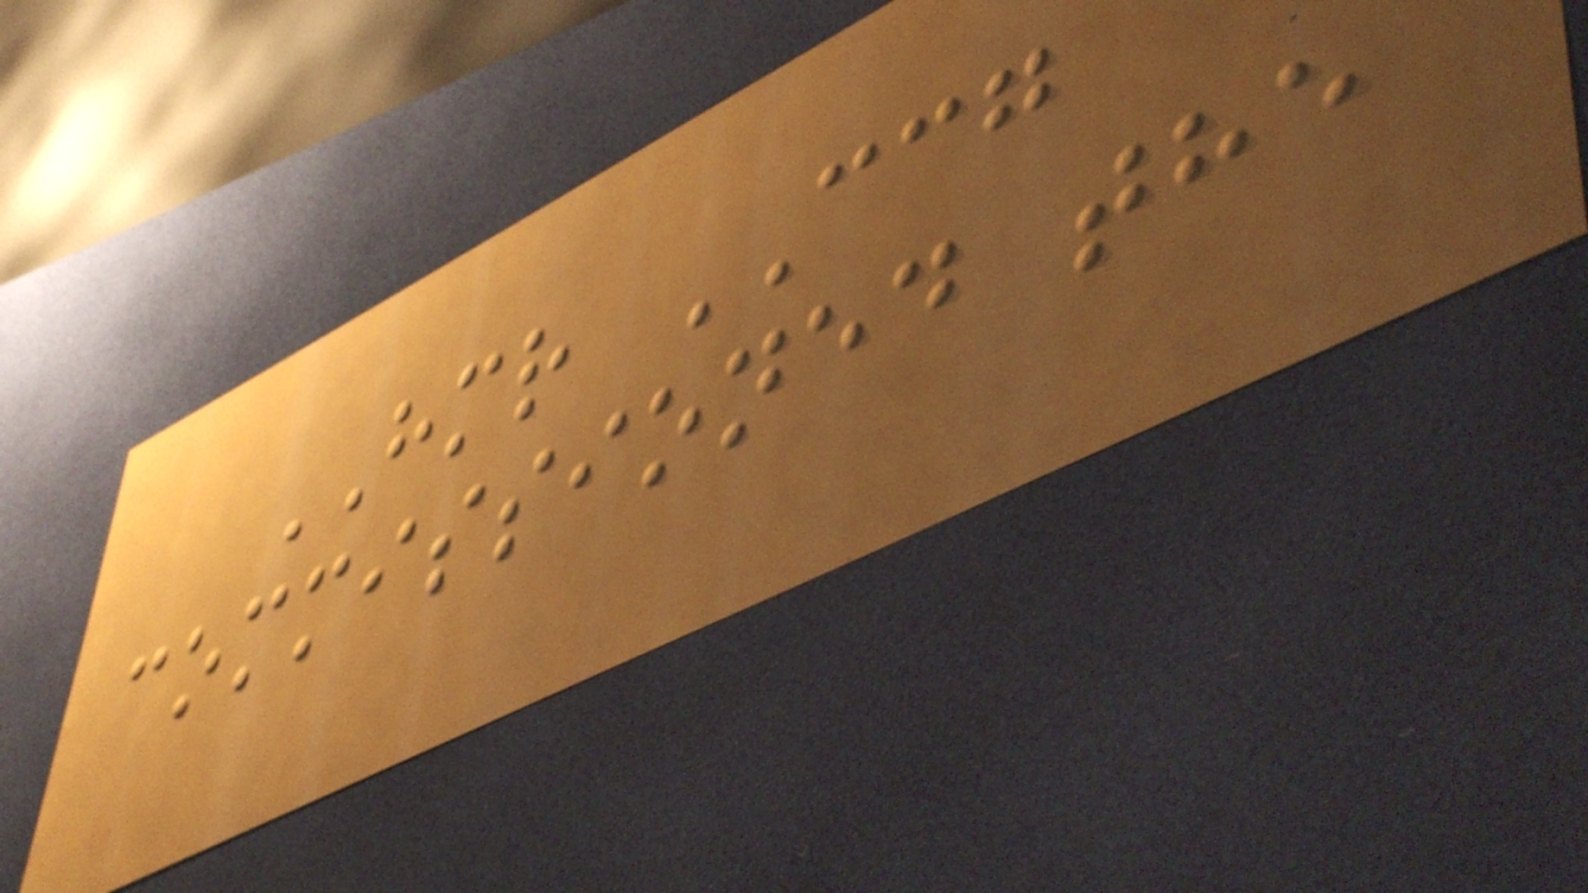HMR CCG
commissioned the
